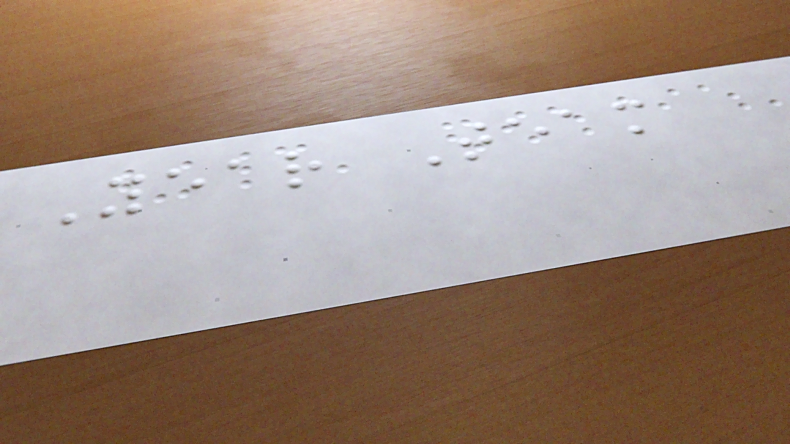Year Team
